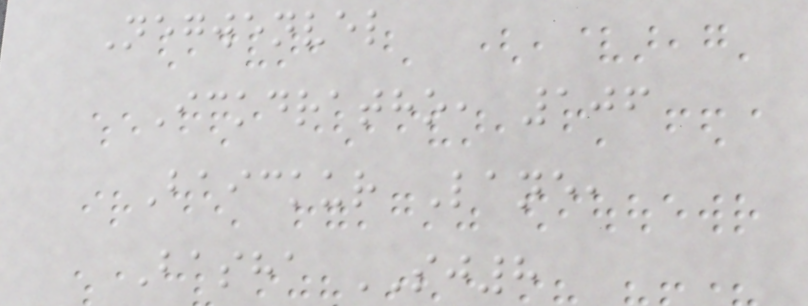Negwenvel
Ickdratho, 106
Baickur Lane,
Basha SJ8
